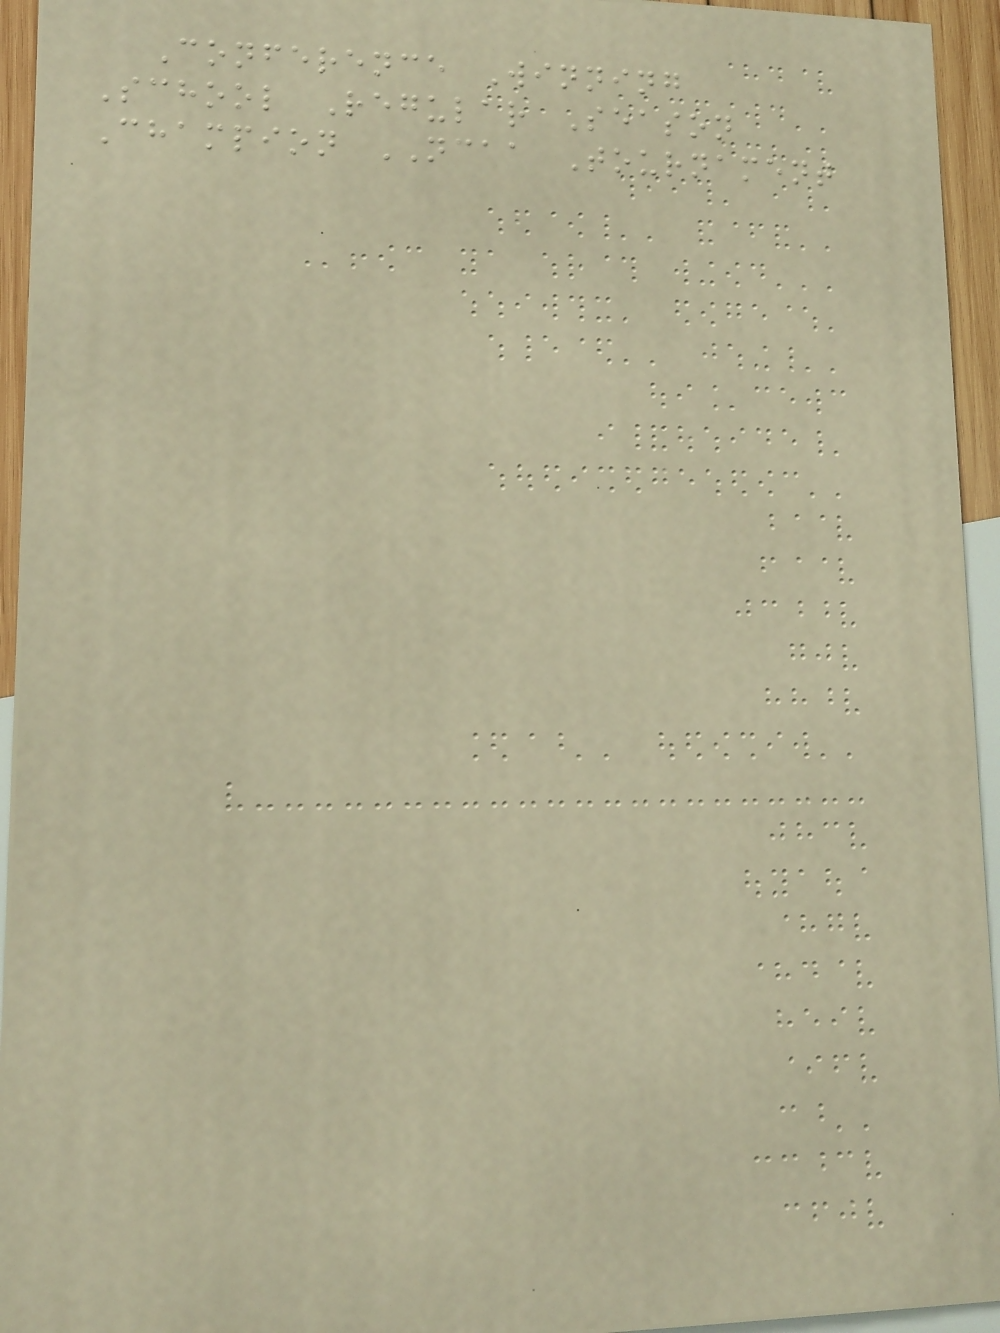Conference Winning
School Regular Season
Champion NCAA Tournament
